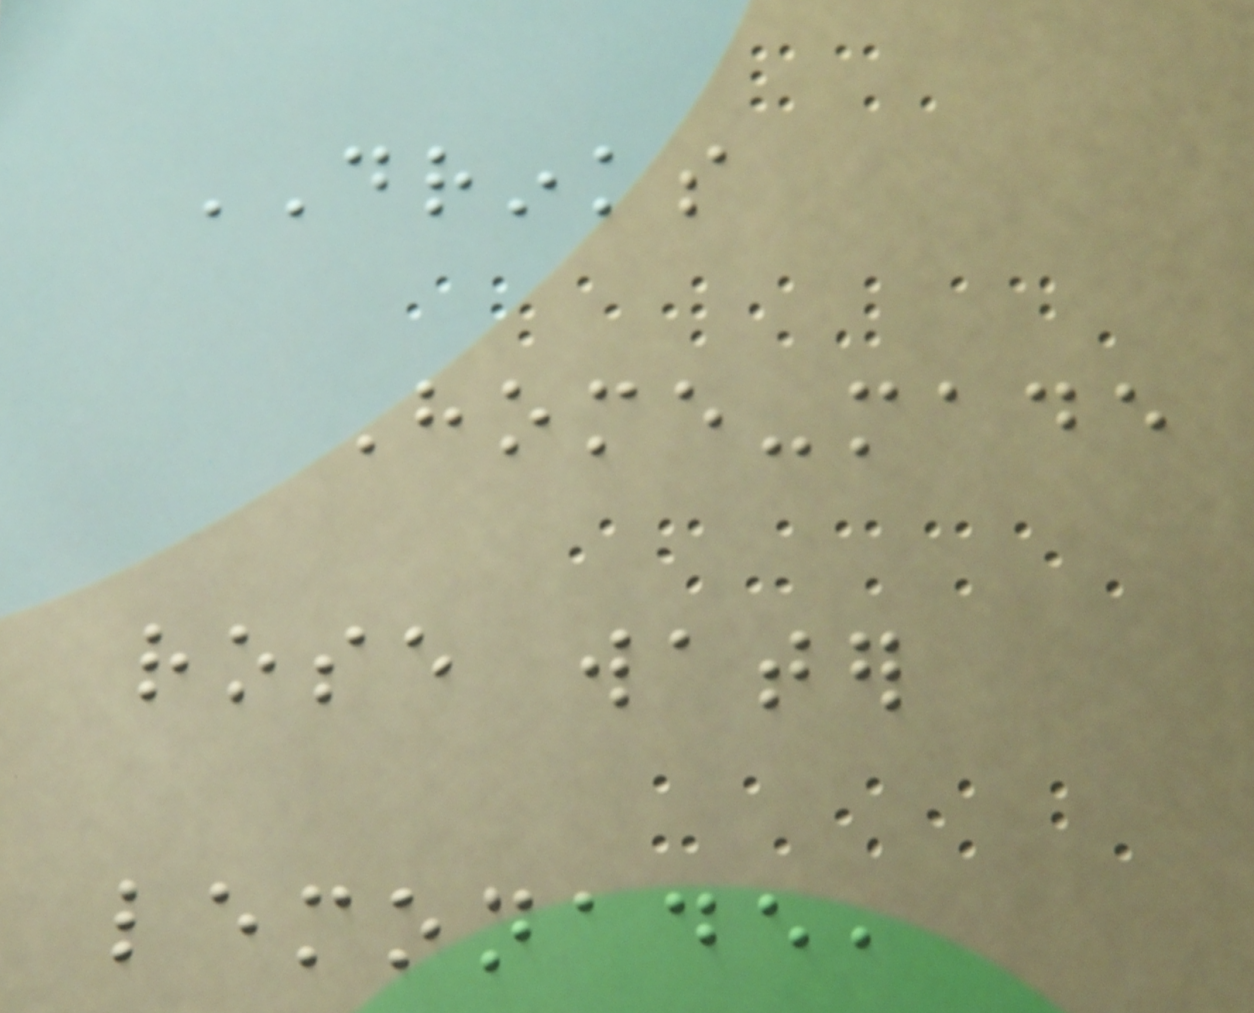DRINKS
Home-made
rose water
lemonade,
